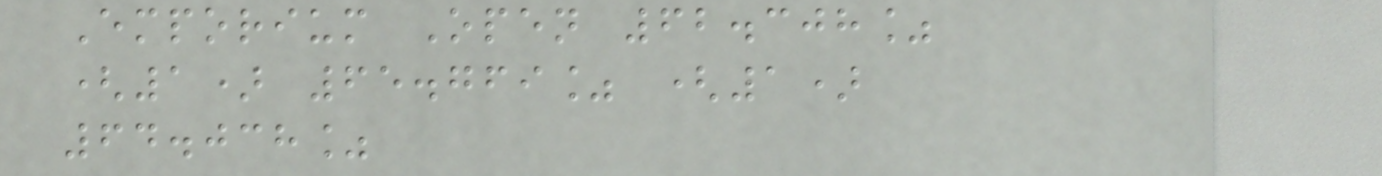Emporium Open 62.308%
(1) 65.769% (1)
64.038%
